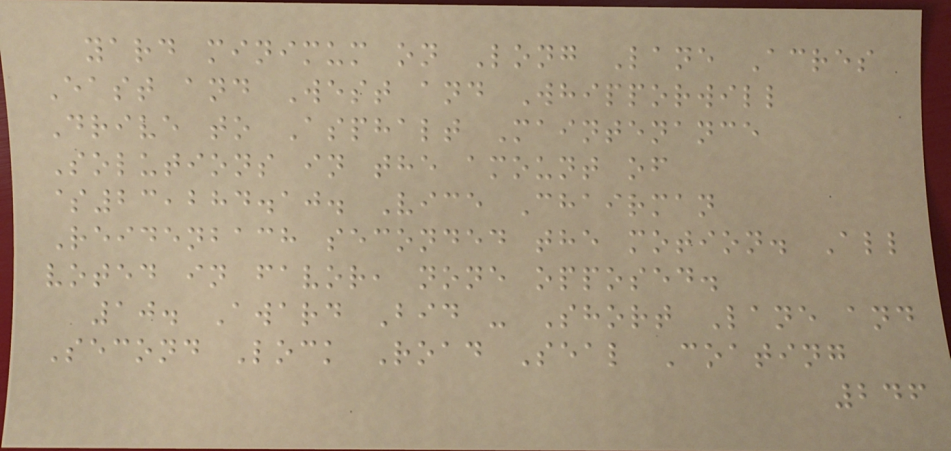yard minimum on Long Lane Acres
East and West and Whipporwill
Drive to Asphalt Maintenance
Solutions in the amount of
$23,284.10. Vice Chairman
Reidenbach seconded the motion. All
voted in favor, none opposed.
10. Award Bid - Short Lane and
Second Lock Road Seal Coating
246
